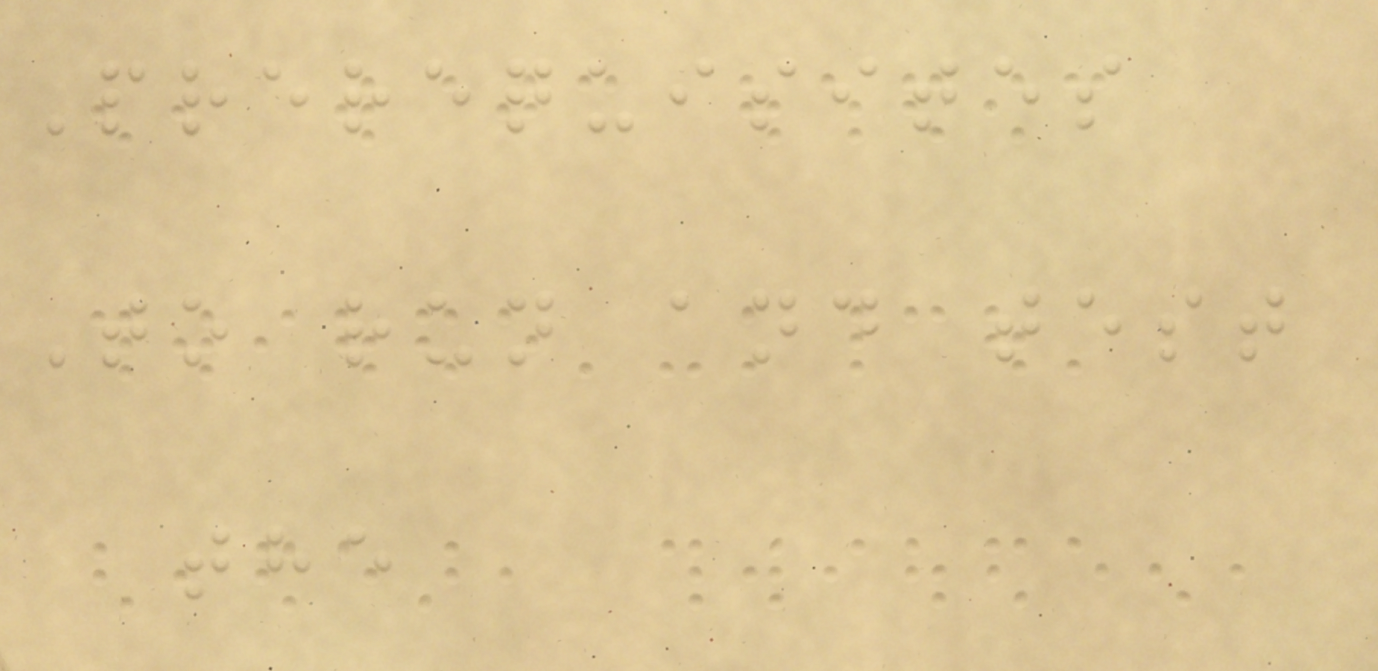Prerequisites
To run and test
the
